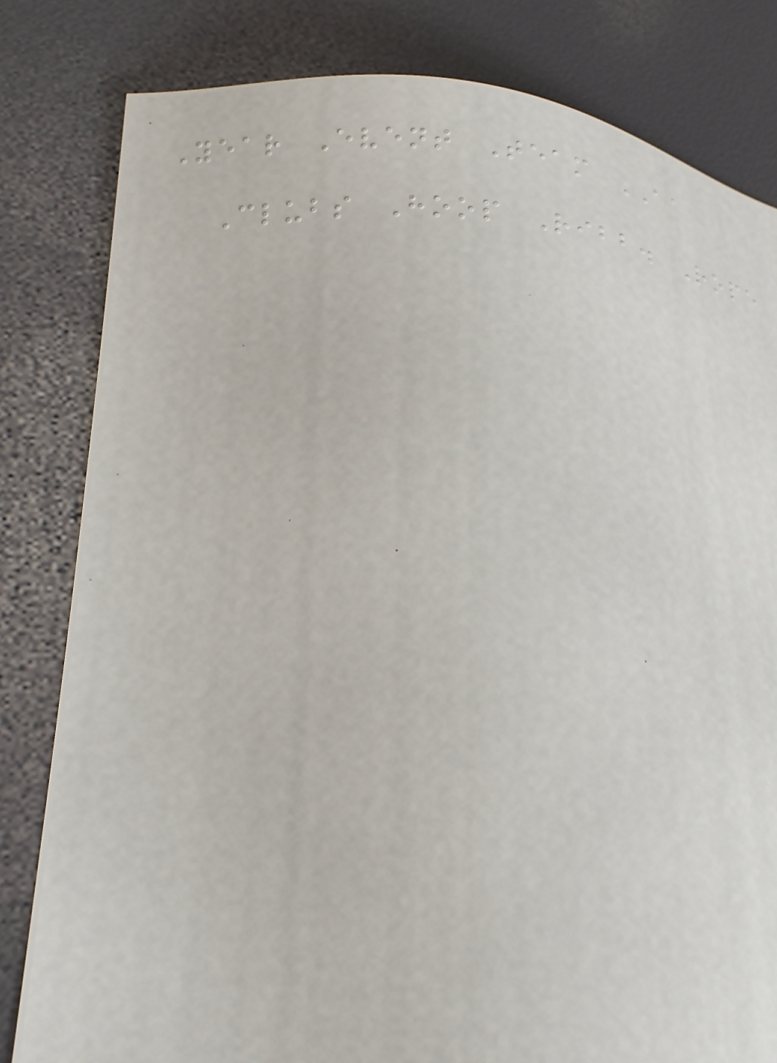Year Event Team AA
Clubs Hoop Ribb. Rope
